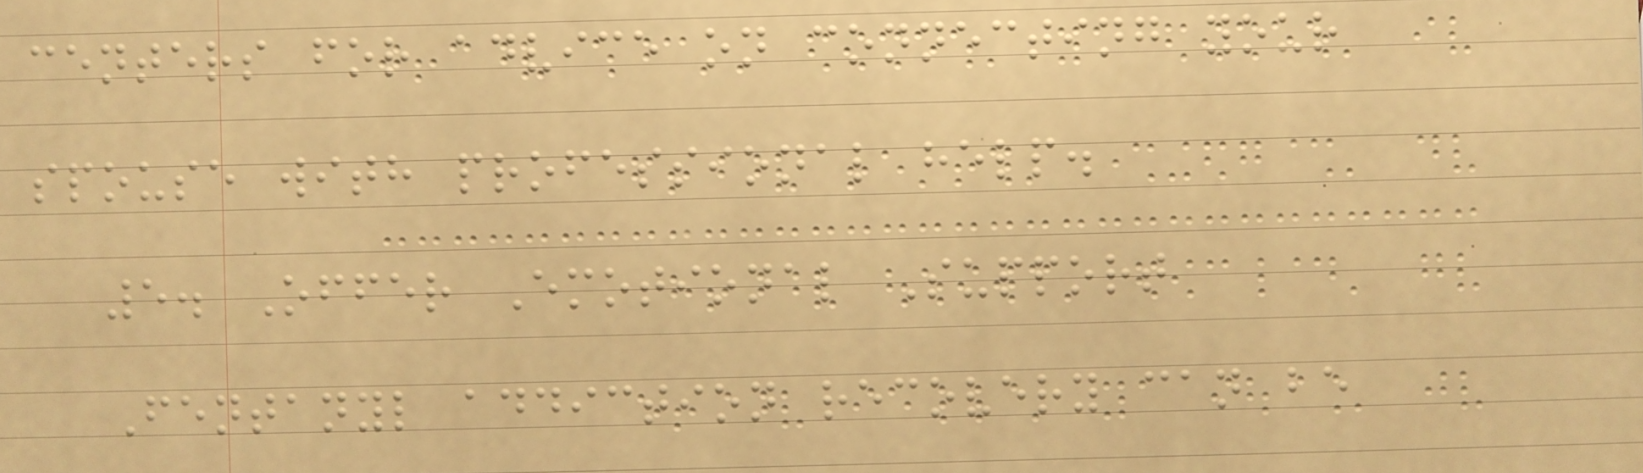centers for advice on connecting your
spouse with professional help.
5. Offer Emotional Support
Fentanyl addiction recovery can be
